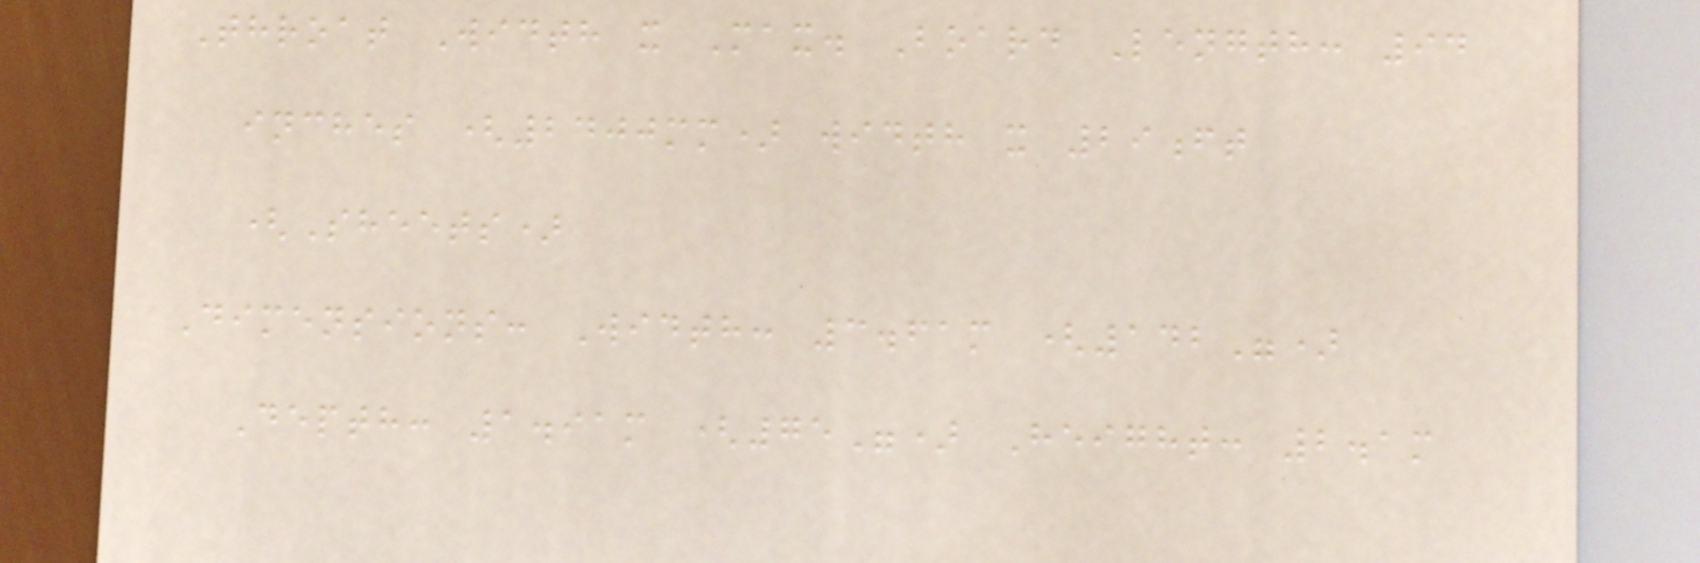Throat Width x Max. Board Length: 94
inches (2400mm) width x 29ft
(Sheets)
Dimensions: Width: 3.61m (142")
Depth: 1.91m (75") Height: 2.1m
